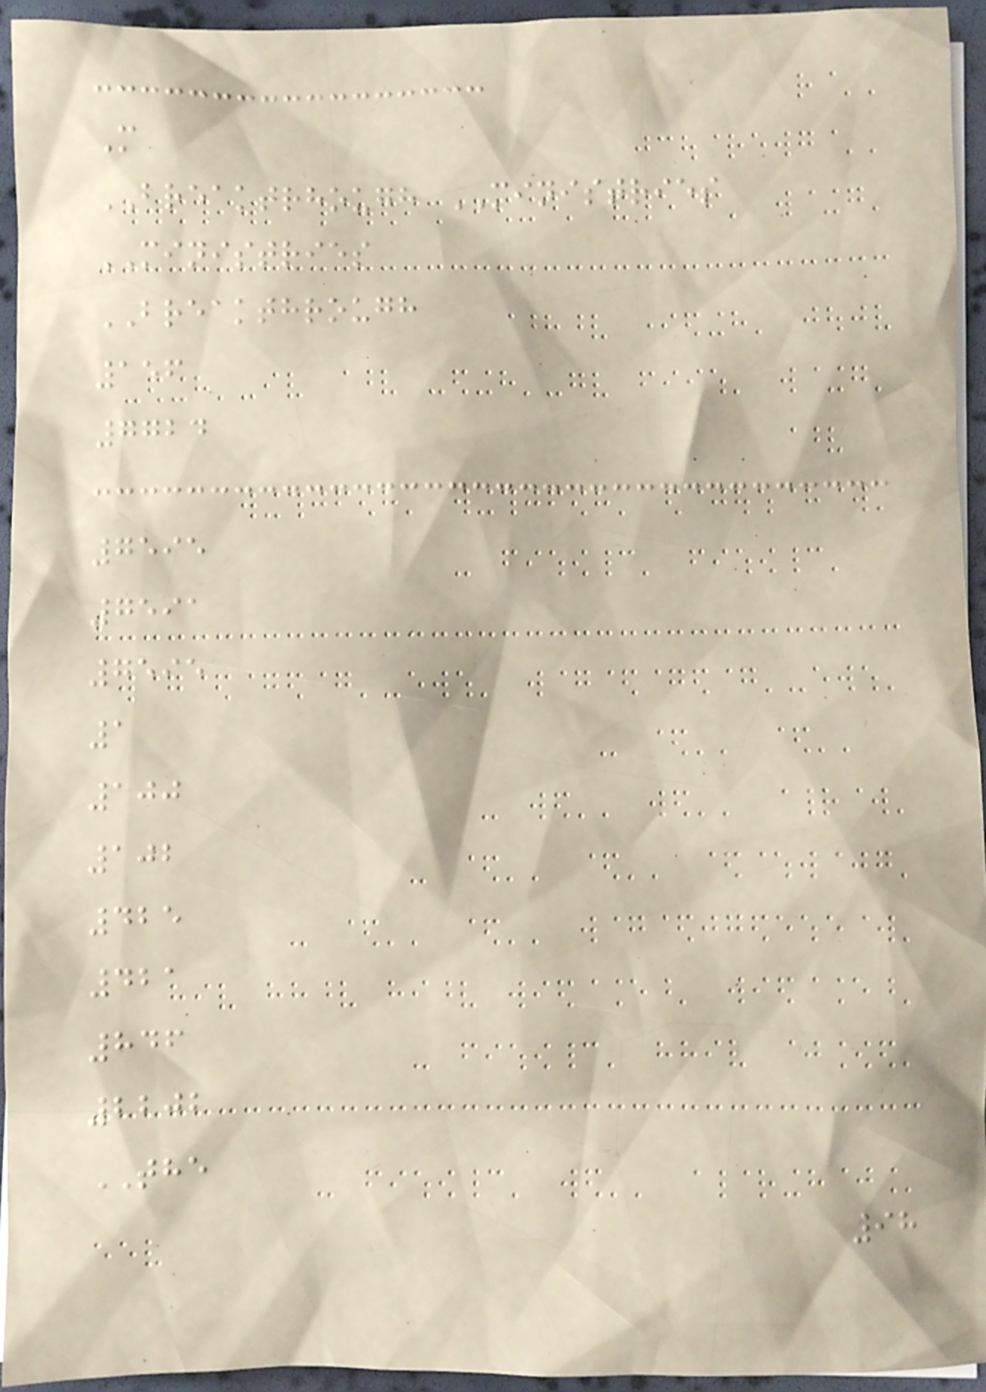M
BREAKTRHOUGH MINISTRIES
MINISTRIES
BREAKTHROUGH
156
7724
7595
7591
7595
1
100
102
425
421
846
2202
THE
98
